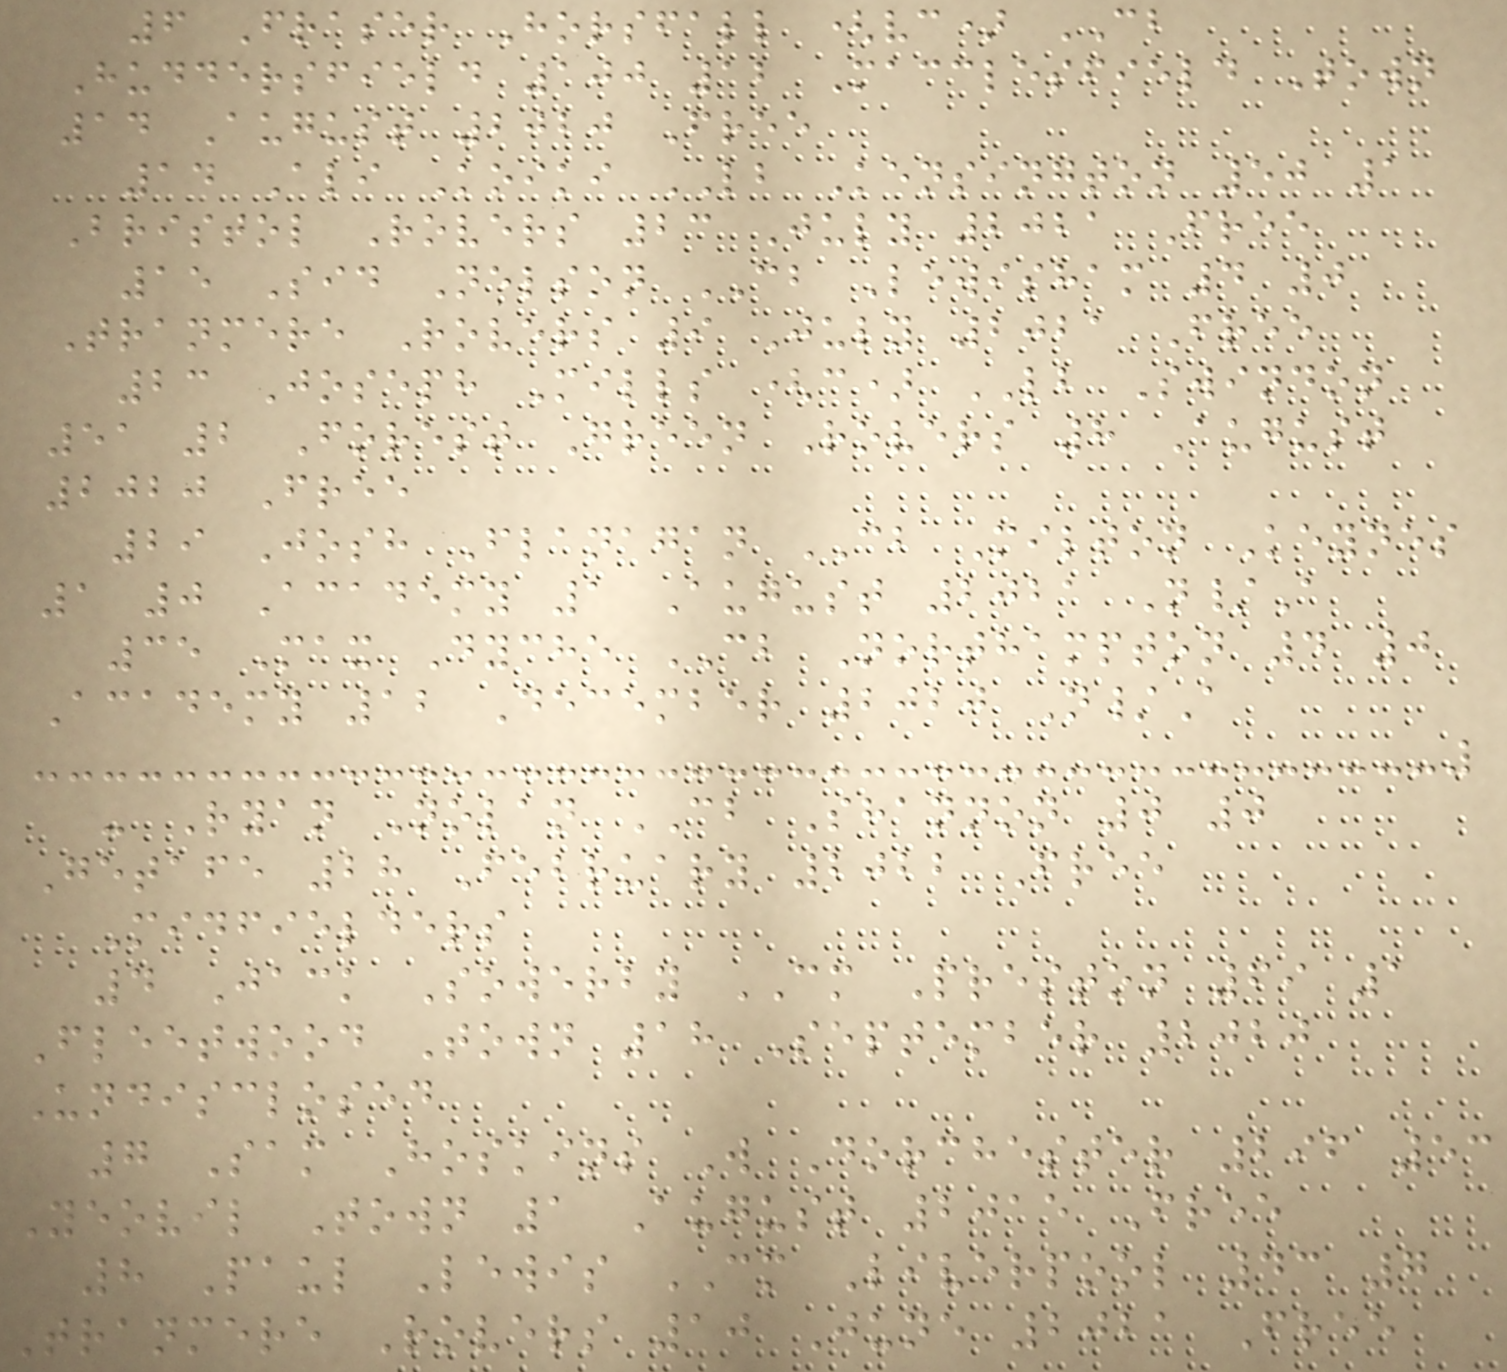6 Fraser Horsfall (vc) CB
Huddersfield 100 12 Macclesfield Town
14 August 2020 Free
14 Ali Koiki LB Kensington 50 1
Bristol Rovers 23 July 2021 Free
15 Sid Nelson CB Lewisham 4 0
Tranmere Rovers 9 July 2021 Free
23 Joseph Mills (c) LB Swindon
51 2 Forest Green Rovers 8 August
2020 Free
29 Josh Flanagan CB Milton Keynes
1 0 Academy 1 August 2021 N/A
35 Max Dyche CB Northampton 4 0
Academy 12 December 2020 N/A
- Ryan Nolan CB Shannon 0 0
Getafe 28 February 2022 Free
Midfielders
4 Jack Sowerby CM Preston 69 1
Fleetwood Town 18 September 2020
Undisclosed
7 Sam Hoskins W Dorchester 296 53
Yeovil Town 1 August 2015 Free
8 Paul Lewis CM Liverpool 43 7
Tranmere Rovers 10 June 2021 Free
